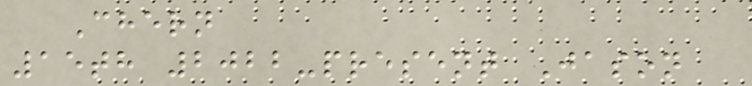Chern
15th 2022-present Jason
